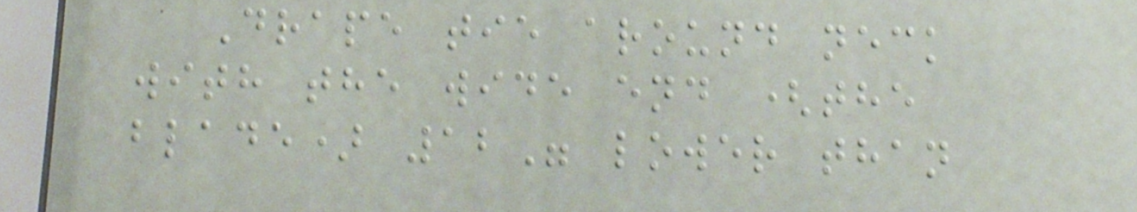Drape tie around neck
with the wide end (the
blade) 12" lower than
